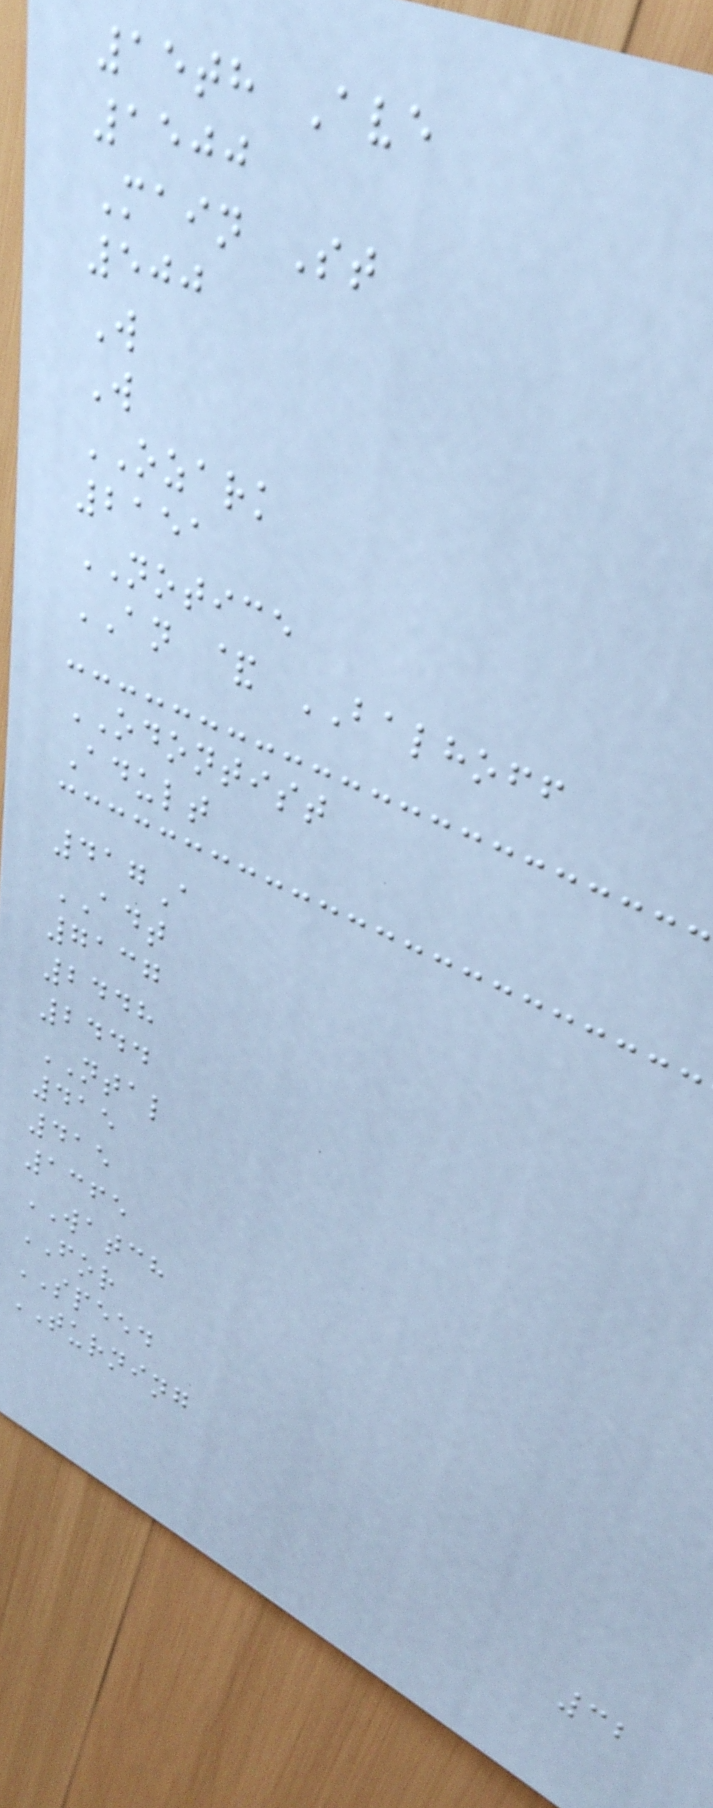15th Ave
1500
Main St
500
W
W
OZARK
2151
NOTICE
AN & BALHOFF
ODONTIST
Adult
417A
ADT
7137
2448
2444
NTAL
415
415
1365
WATCH
FOR
SPEED
TURNING
32
